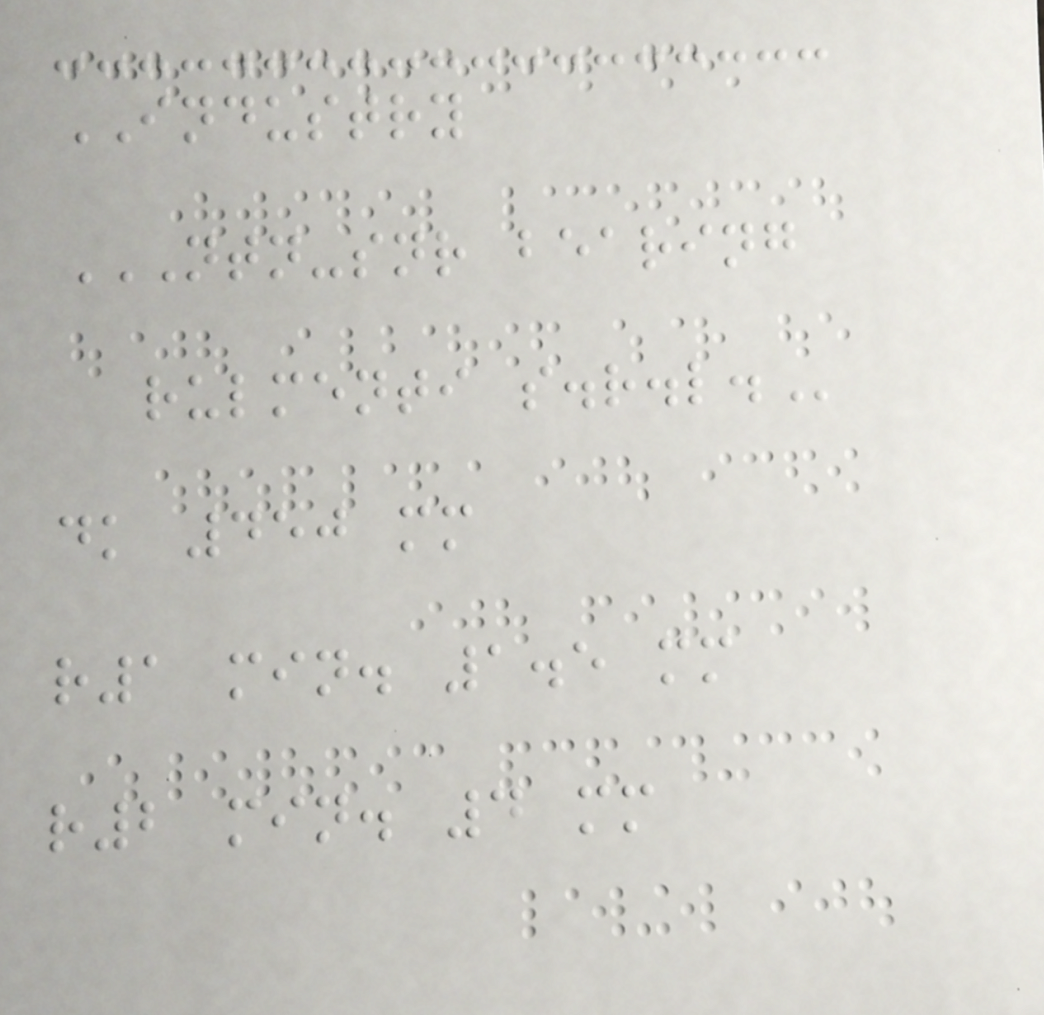INDUSTRY
NTN-SNR BEARING
RULMENTI S.R.L.
dk 450 mm
r1 min. 1.5 mm
r2 min. 4 mm
